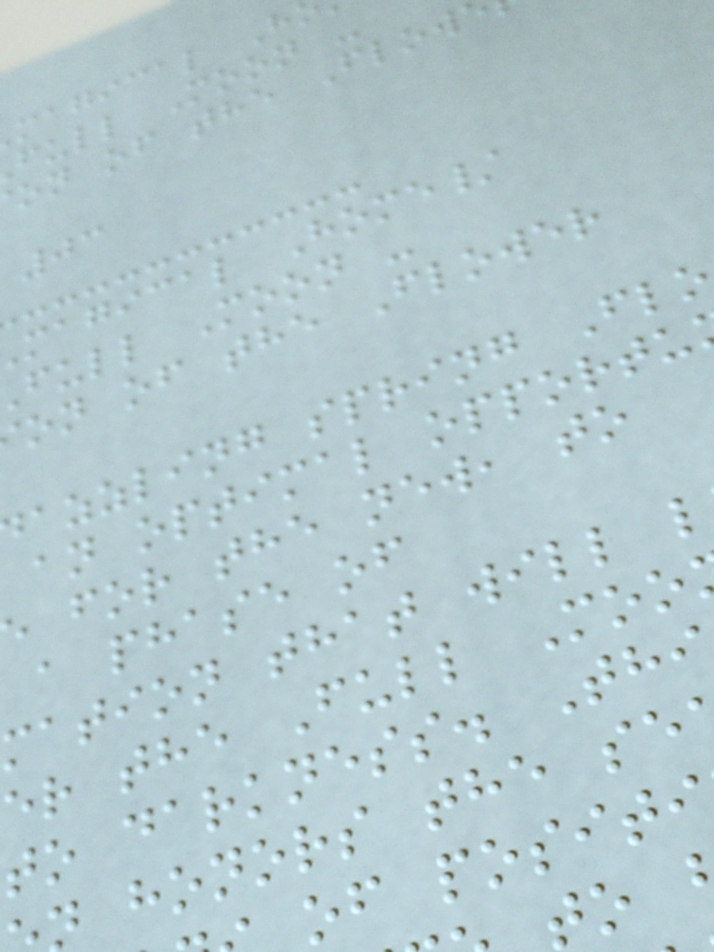magical H
full Moon -
on of the Flow
magical Home/
full Moon -
on of the Flower
azzling spring Flo
an optimal opportu
for the new, to
a phase of
mation that will l
er the Full Moo
to darkness. Thi
honors the se
of positi
